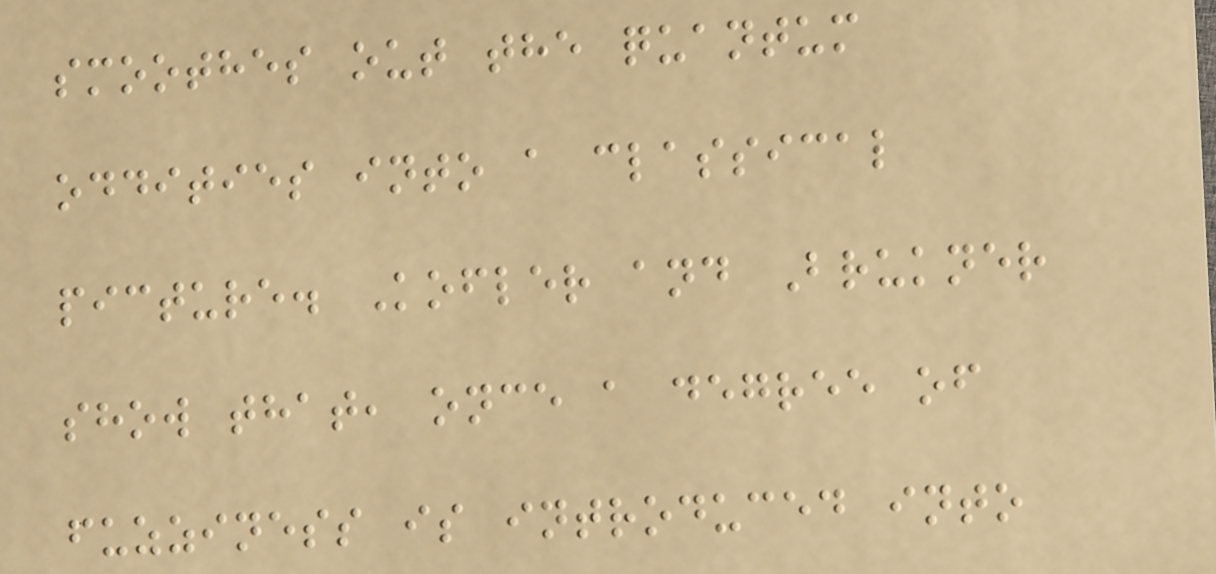smoothes out the quantum
oddities into a classical
picture. Kofler and Brukner
show that, once a degree of
fuzziness is introduced into
